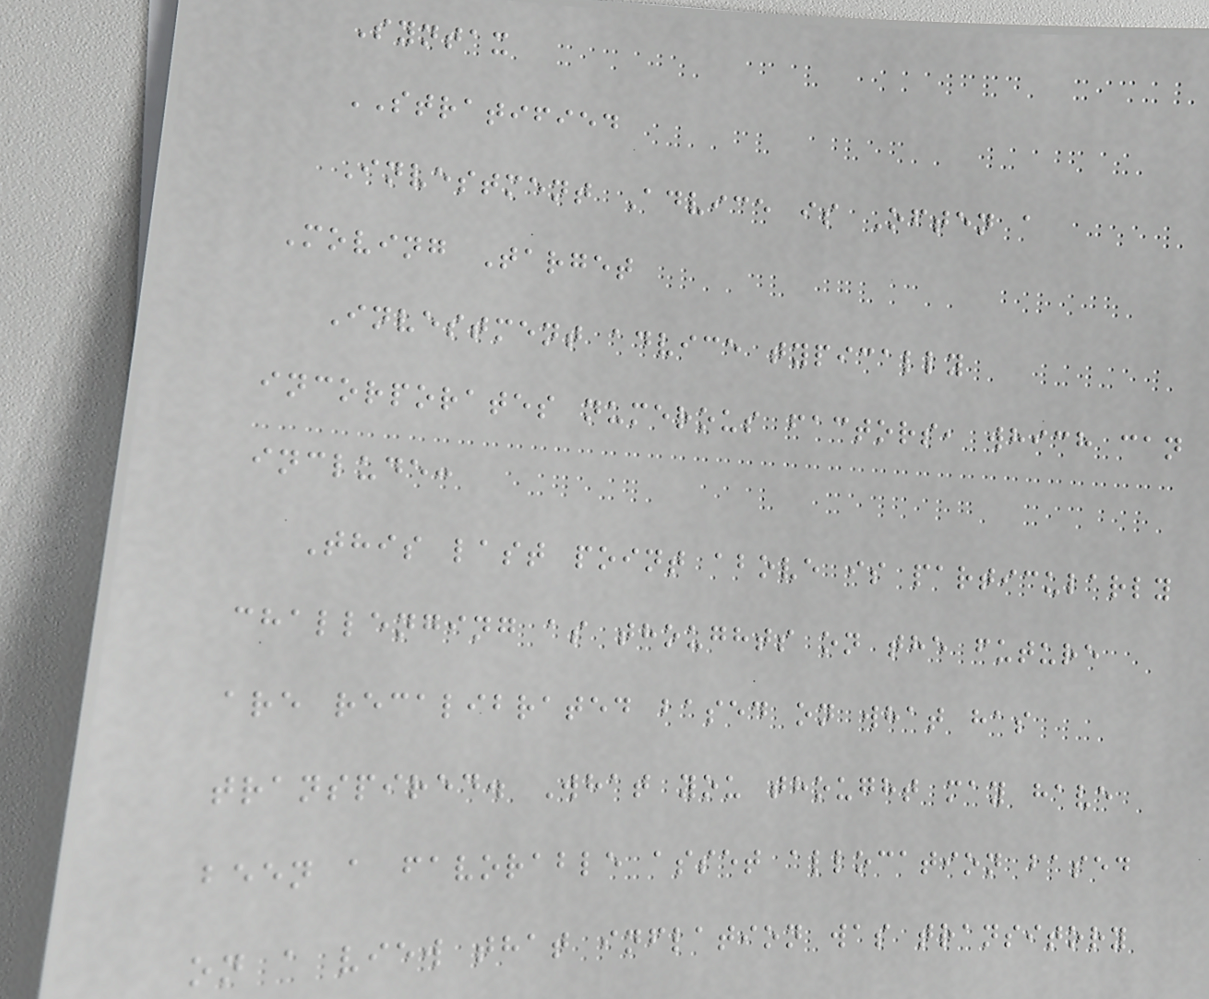Syntax
STRATIFIED
Investment Advice is Often a
Moving Target
Investment advice typically
incorporates numerous factors, which can
include:
This last point above is particularly
challenging as thoughts on the future
are recalibrated based on what has
transpired. What you thought may have
been a favorable asset allocation based
on a view that inflation was transitory
